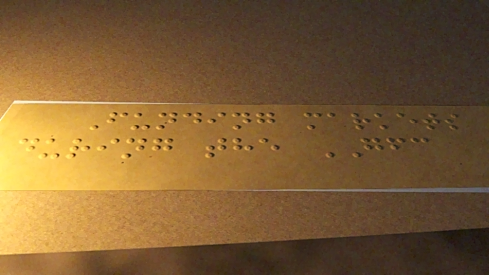Funding markets
during the GFC
